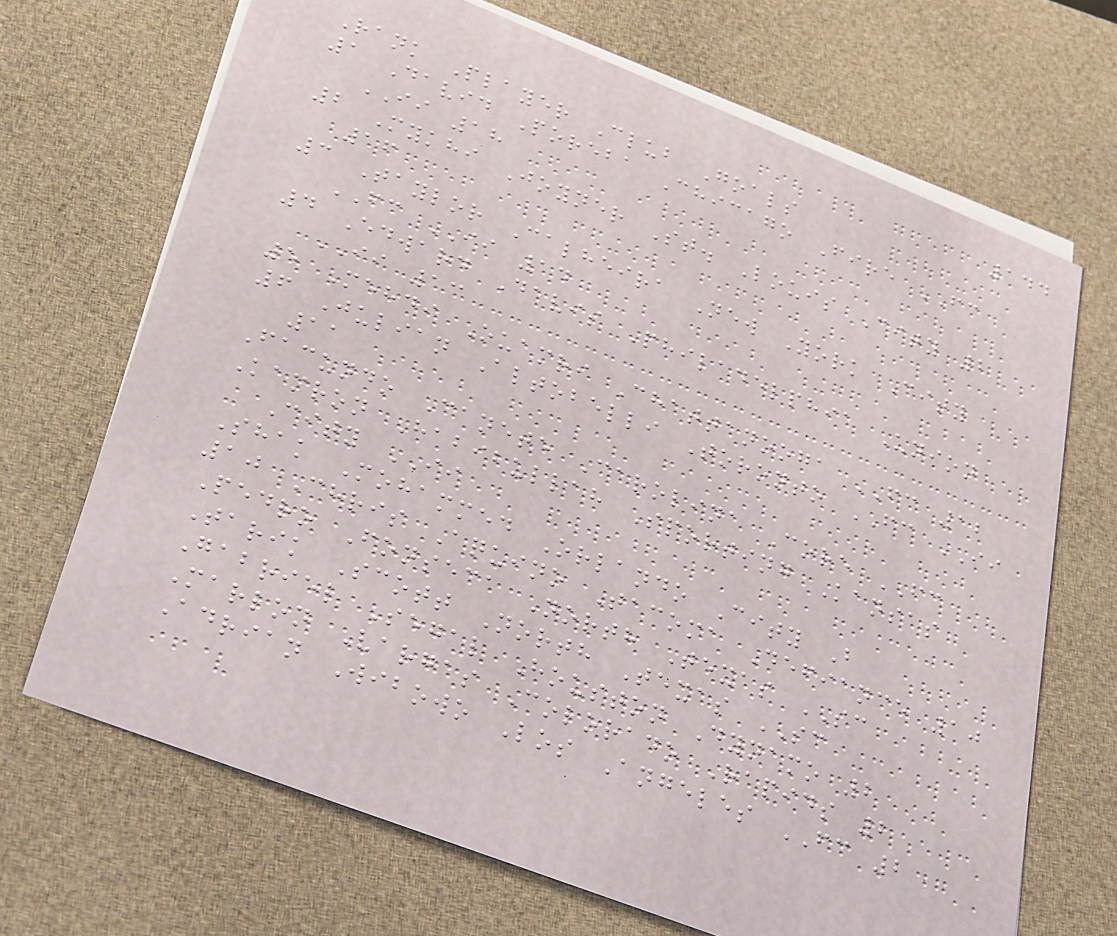144
Rank Player Club Goals
1 David Poreba Chicago Fire FC
II 18
2 Mykhi Joyner St. Louis City 2
16
3 Taylor Calheira New York City
FC II 14
4 Edward Davis Philadelphia Union
II 13
5 Mehdi Ouamri Chattanooga FC 12
6 Julian Altobelli Toronto FC II
11
Facundo Canete Carolina Core FC
Kamron Habibullah Sporting Kansas
City II
Shak Mohammed Orlando City B
10 Chris Aquino Tacoma Defiance 10
Pedro Fonseca North Texas SC
Tarik Scott North Texas SC
Gabriel Segal Houston Dynamo 2
Marlon Vargas Colorado Rapids 2
Adrian Wibowo Los Angeles FC 2
